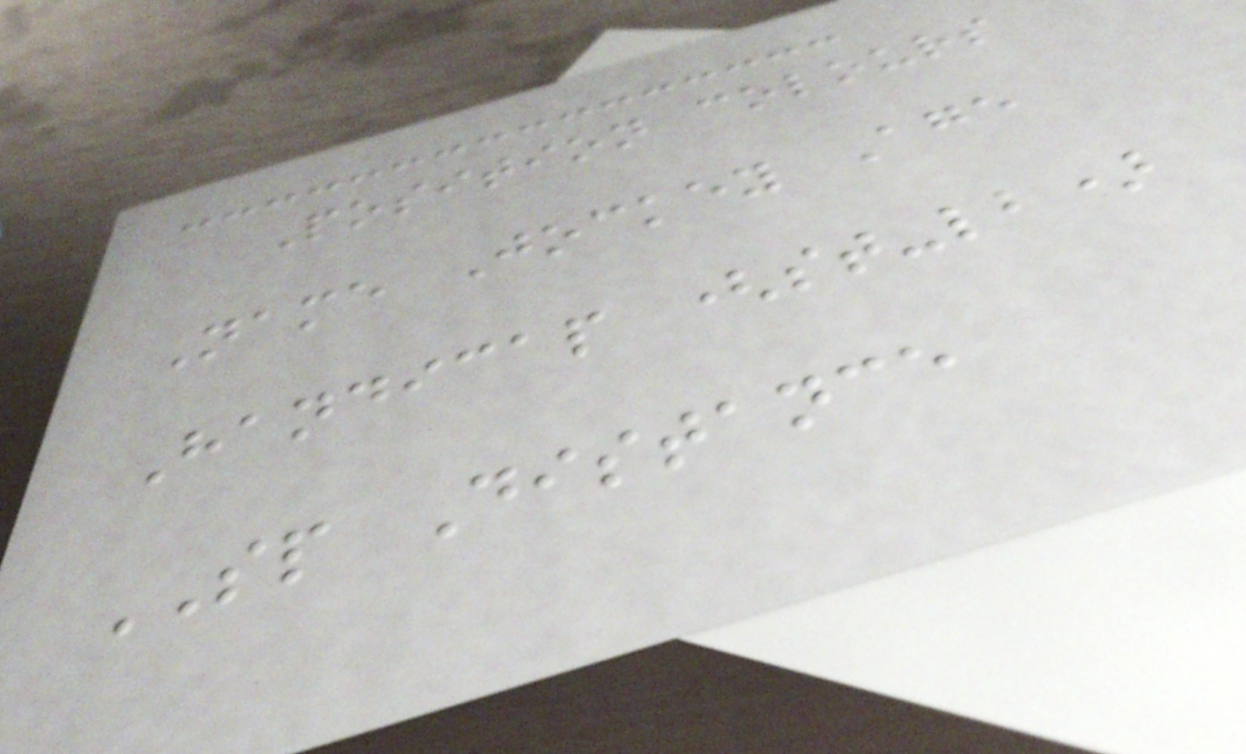Position colours
Name Jockey Age
Handicap (st-lb)
SP Distance
